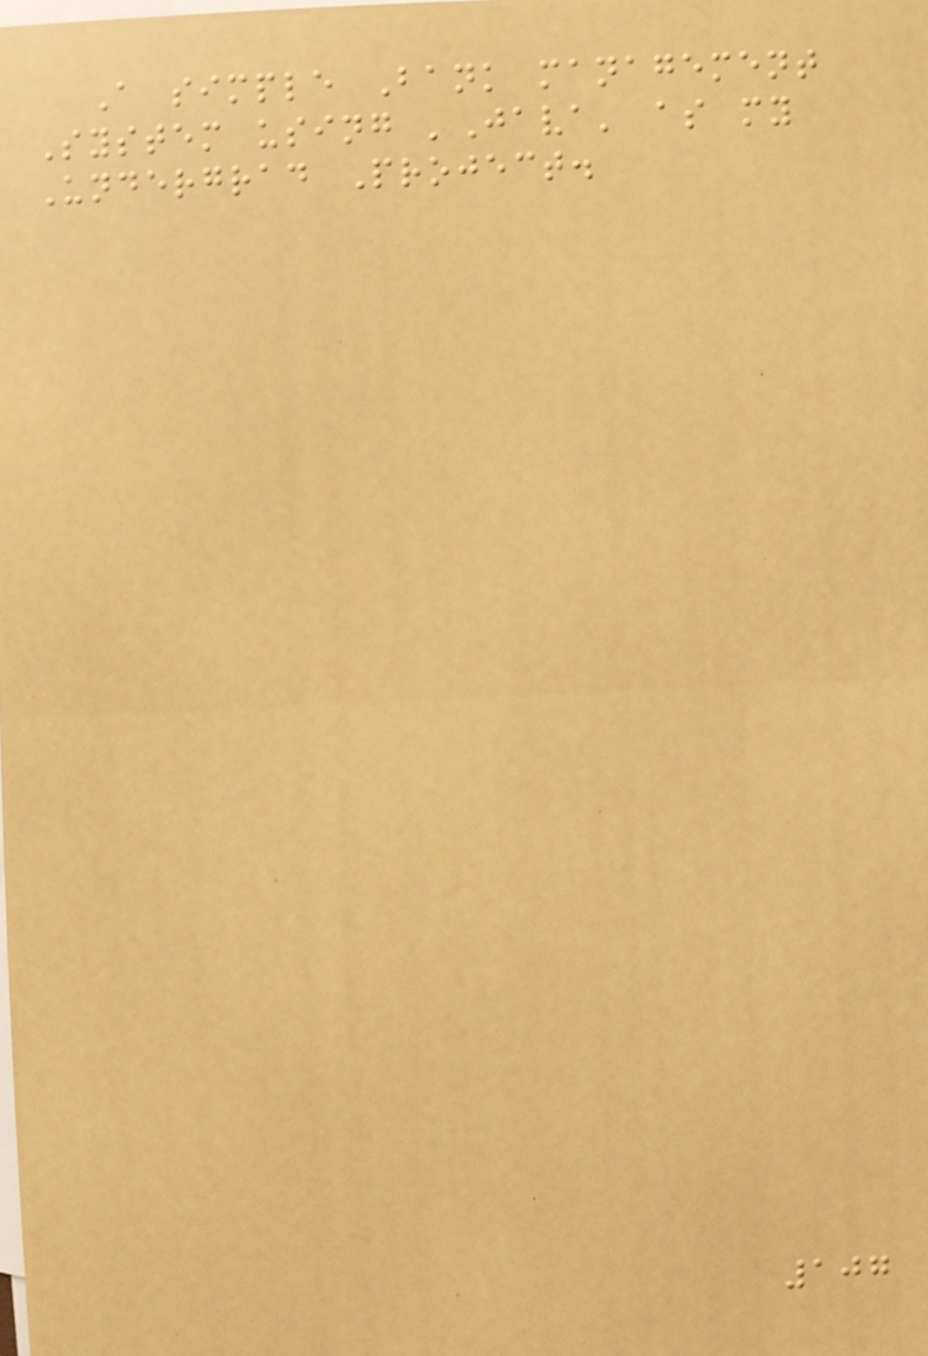A simple Bank management
System using 'Java' as my
Undergrad Project.
107
